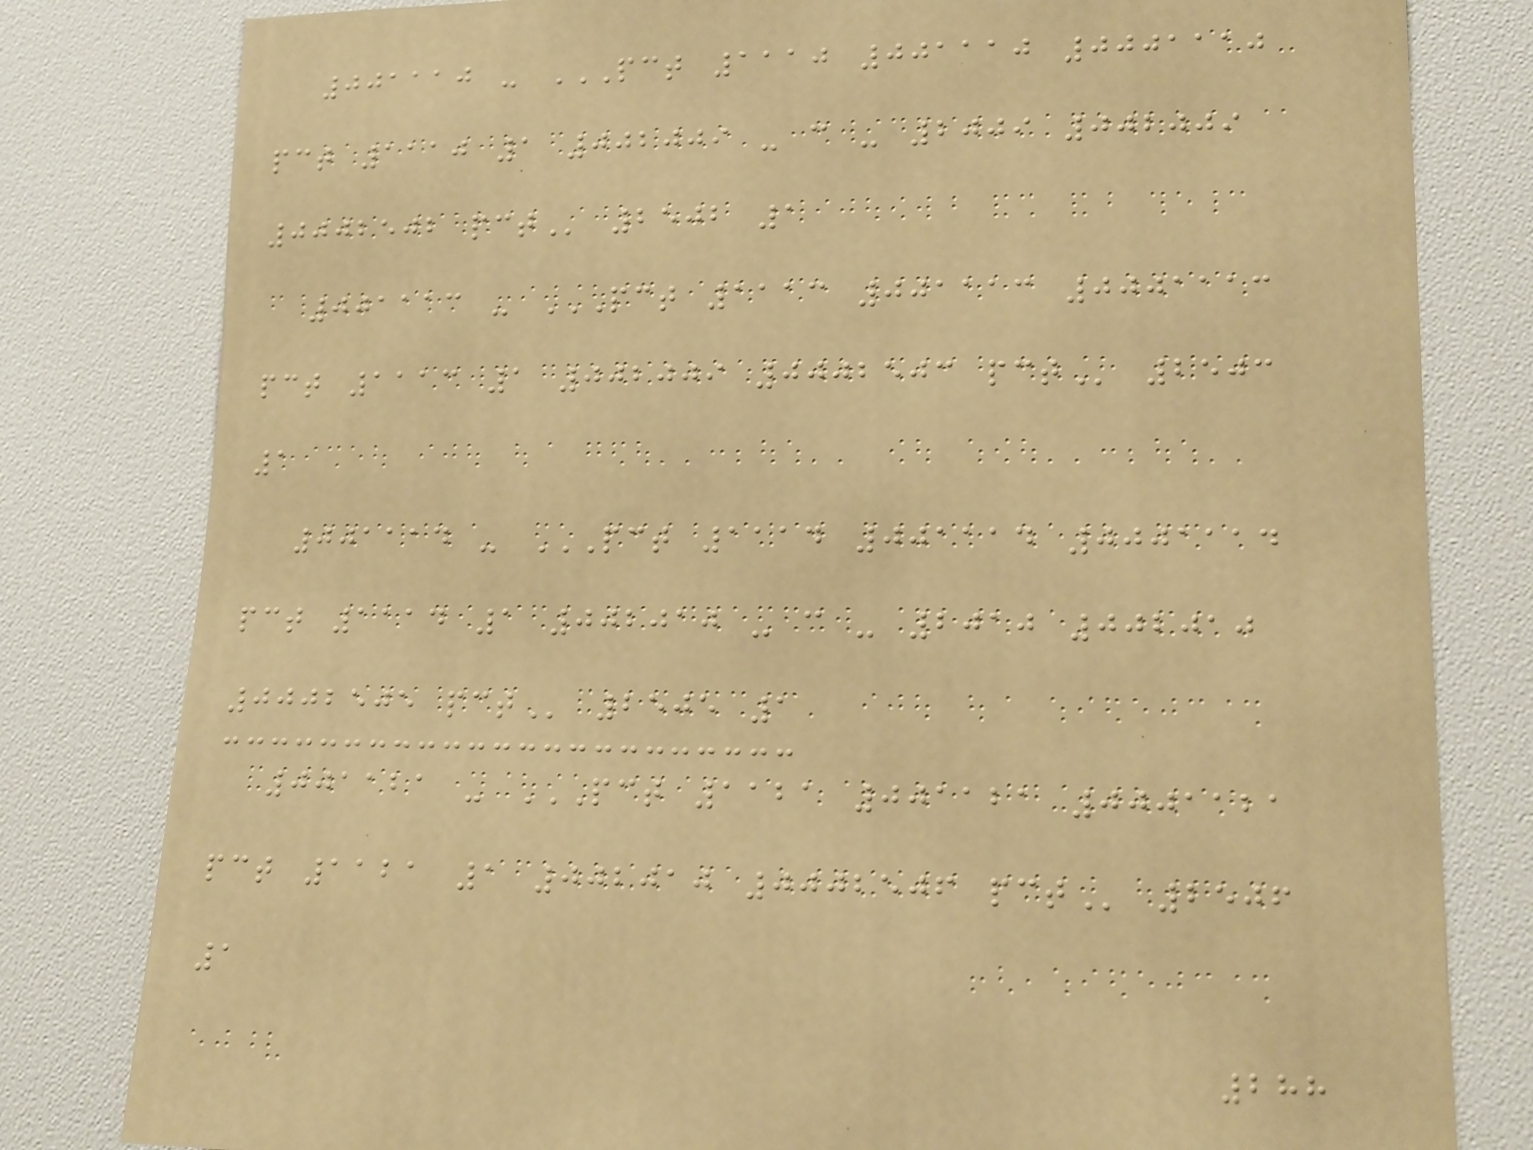001110 - PCT 1110 001110 0001110
PCT 1110 1 002009 - C - 2009 002009
0002502 PCT 2502 1
001113 - PCT 1113 001113 0001113
PCT 1113 1 002009 0002503 PCT 2503
1
001114 - PCT 1114 001114 0001114
PCT 1114 1 002010 - C - 2010 002010
0002505 PCT 2505 1
001121 - PCT 1121 001121 0001121
PCT 1121 1 002010 0002506 PCT 2506
1
288
